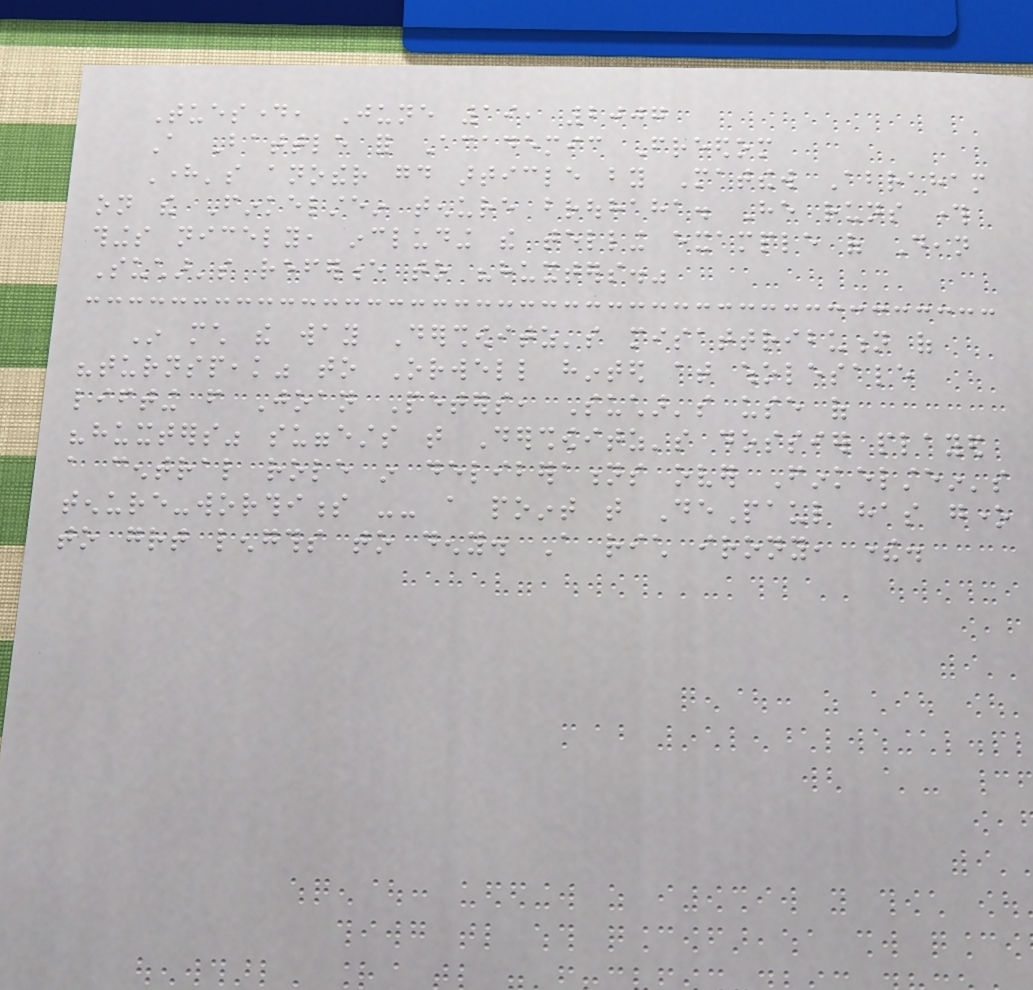Tuesday, June 19, 2007
A Battle for Academic Freedom
Here's another good article by Matthew Abraham
on the Finkelstein tenure brouhaha. He runs through
things nicely, including the telling example of Dean
Suchar's reference to "huxters."
In much the way Dershowitz's misattribution of
"turnspeak" to Orwell hinted at wholesale
lifting from Joan Peters, Suchar's use of
"huxters" suggests that Dershowitz's dossier played
a central role in deliberations over Finkelstein's
tenure-worthiness -- a point that DePaul has gone
to great lengths to deny. A rich irony, there.
